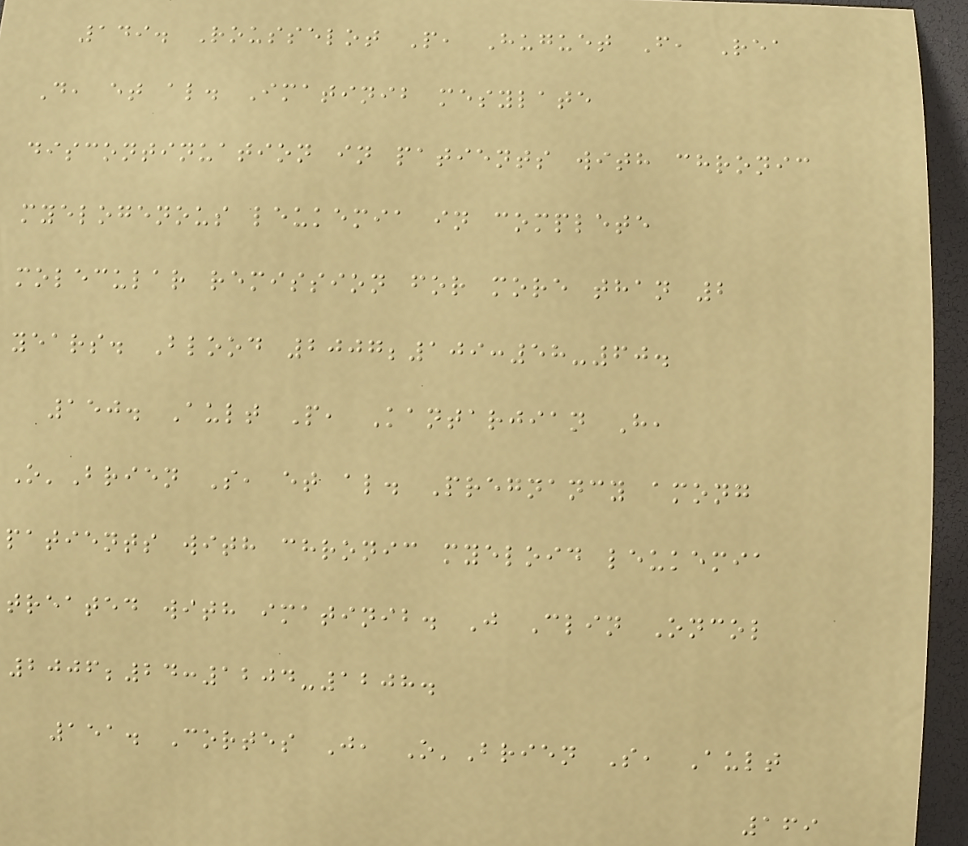149. Rousselot P, Huguet F, Rea
D, et al. Imatinib mesylate
discontinuation in patients with chronic
myelogenous leukemia in complete
molecular remission for more than 2
years. Blood 2007;109:58-60.
150. Ault P, Kantarjian H,
O'Brien S, et al. Pregnancy among
patients with chronic myeloid leukemia
treated with imatinib. J Clin Oncol
2006;24:1204-1208.
151. Cortes J, O'Brien S, Ault
169
